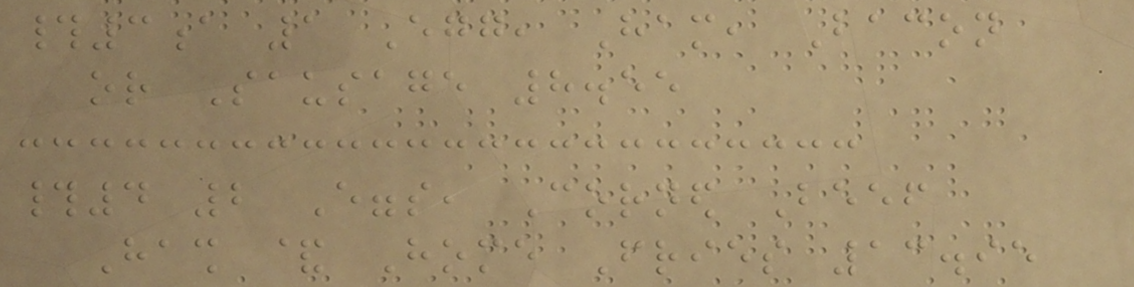#3a 1 Egg, Ham, Bacon
or Sausage 8.55
#4 2 Eggs, Corned Beef
Hash & Home Fries 13.95
